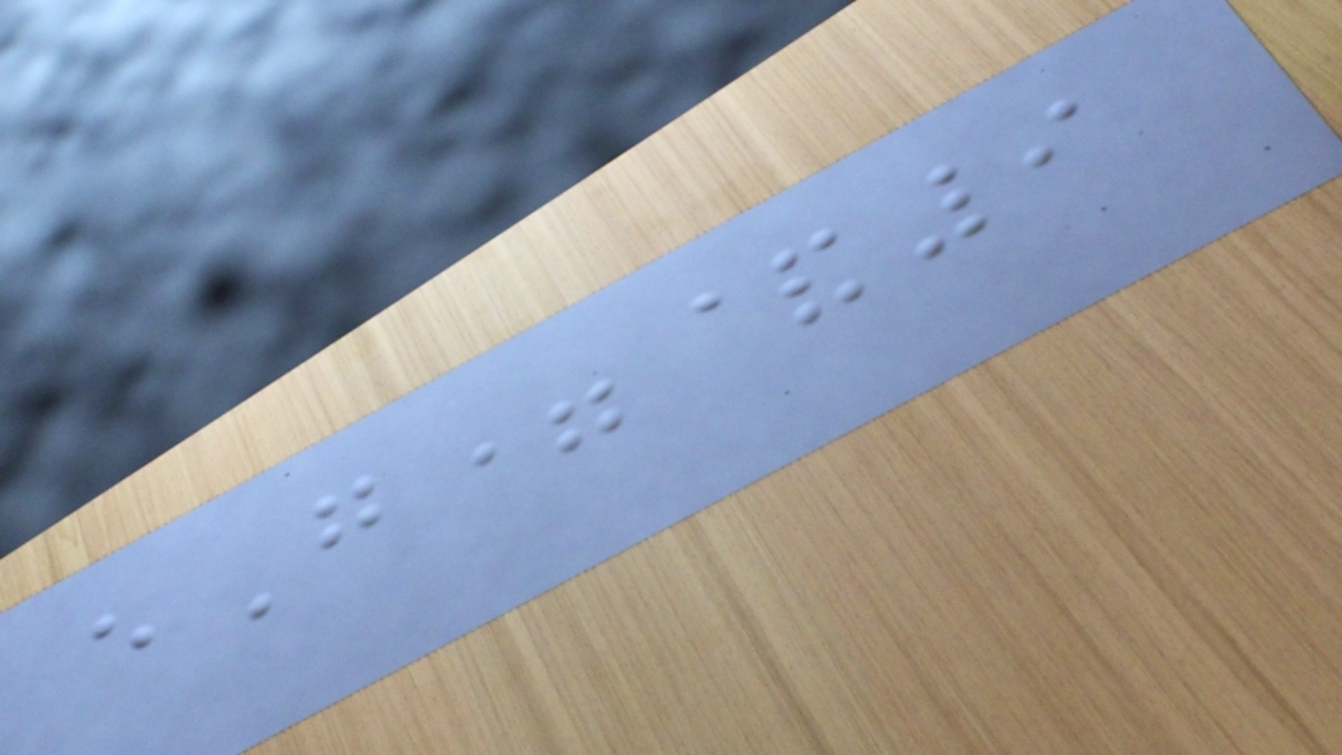eG=&9
